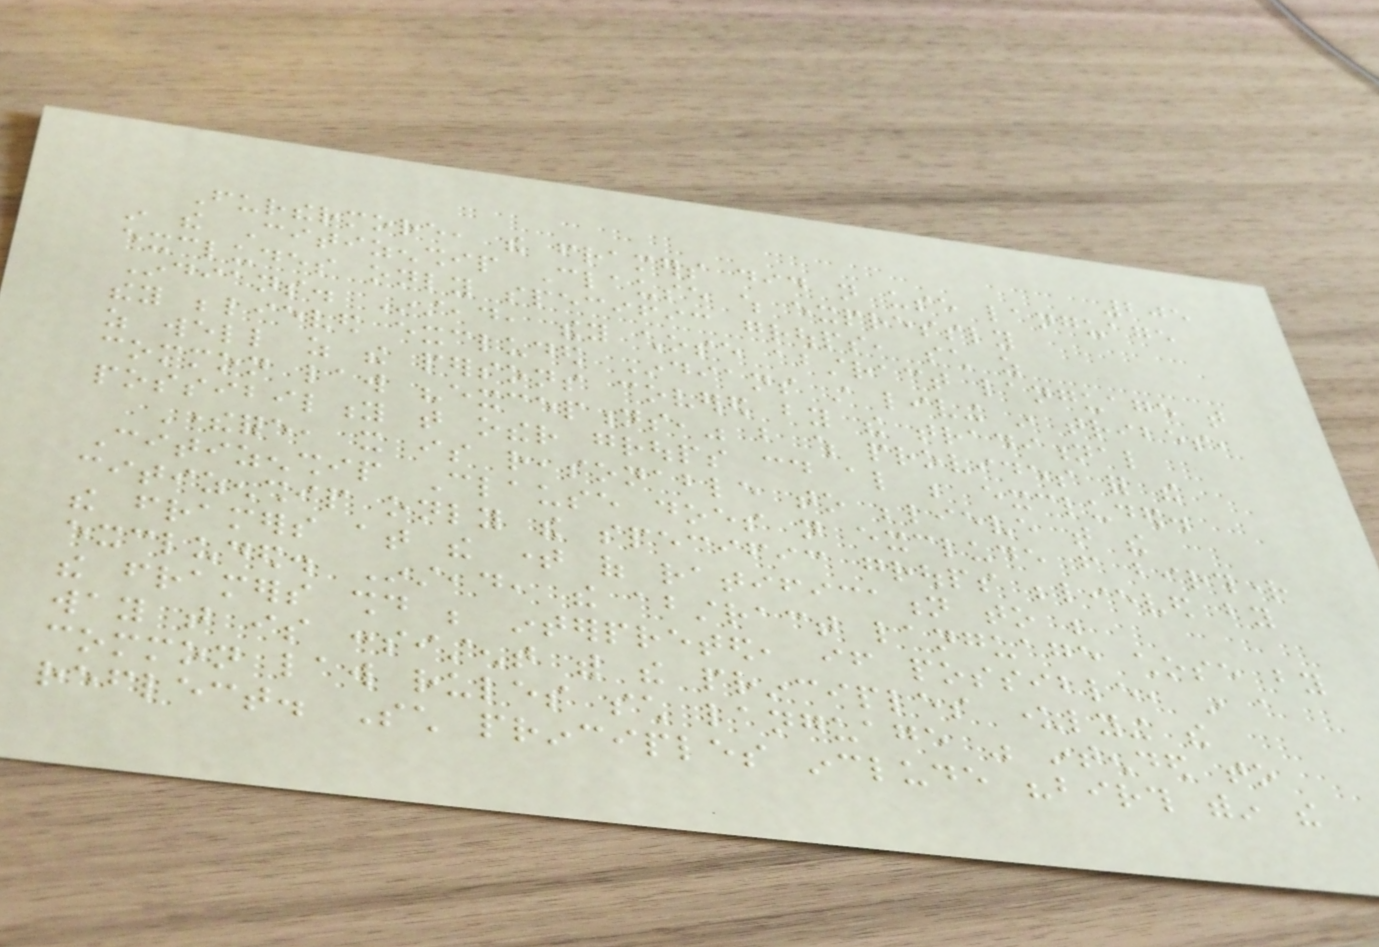205
Furthermore, the framers did not use language
in the Citizenship Clause which expressly
excludes only specific groups, such as
Indians. Instead, they chose abstract language that
they believed excluded Indians still living in tribes,
as well as the persons covered by the traditional
common law "exceptions," but which provides for the
possibility that other groups could also be excluded.
Therefore, it is reasonable to believe that the
Citizenship Clause does not exclude from birthright
citizenship only the specific groups believed by
the framers at the time of ratification to be
excluded. Instead, the abstract language chose by
the framers should be interpreted, if possible, in a
way that is consistent with the principles underlying the
common law rules such language was intended to
reflect. Such principles include "birth within the
